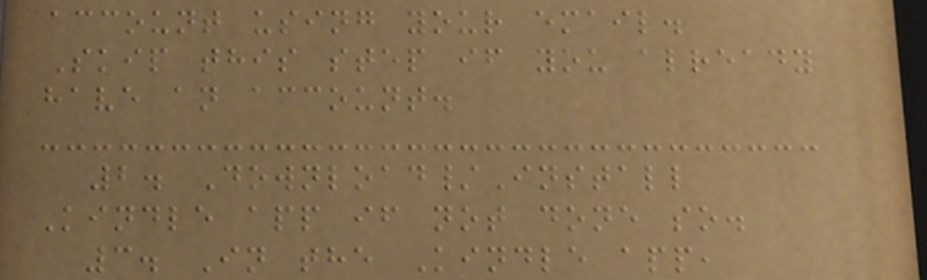account using your email.
Skip this step if you already
have an account.
2. Download/Install
Kindle app if not done so.
3. In the Kindle app,
